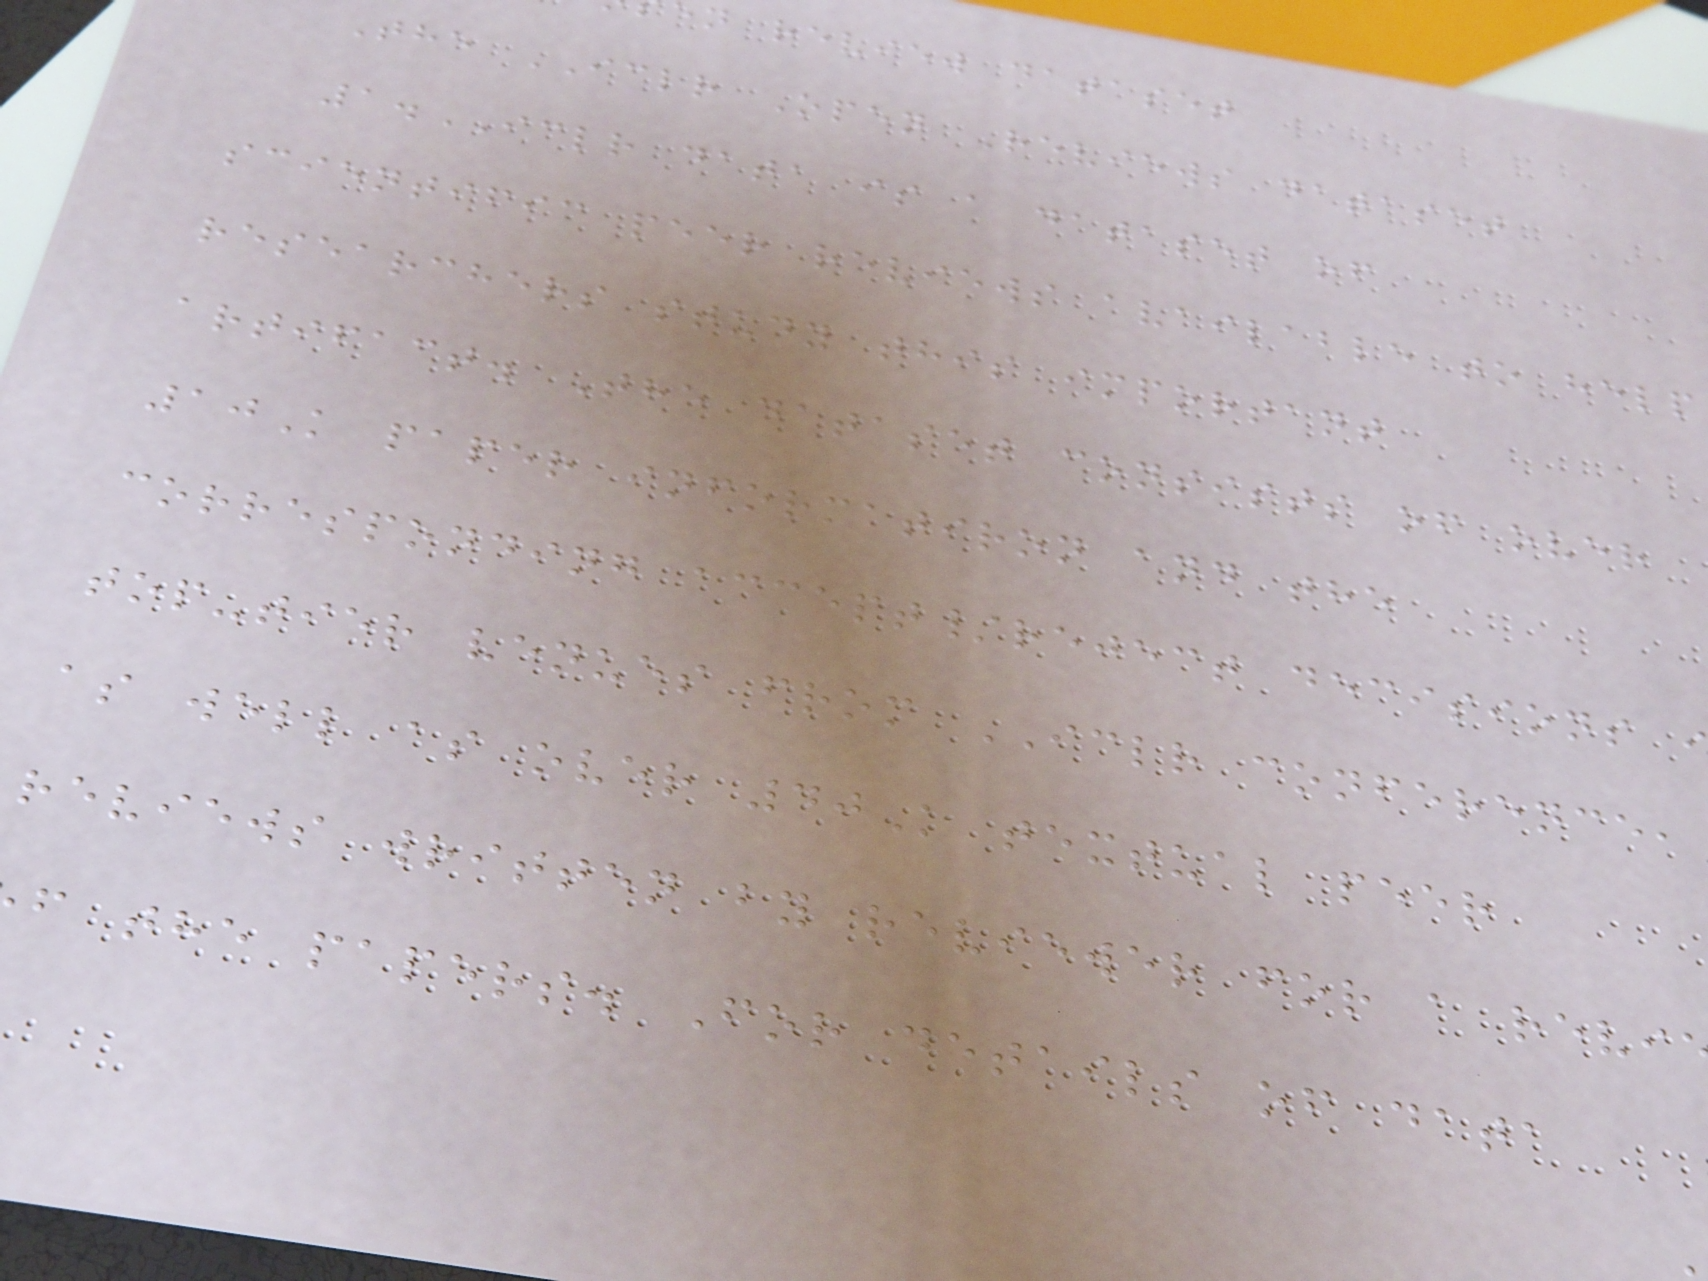n review dataset
The ICLR Open Reviews dataset
1.ICLR data is a dataset of
scientific peer reviews available to help
researchers study this important
artifact. The dataset consists of over
10K paper informatiron and the
corresponding accept/reject decisions
top-tier venues from ICLR conference,
as well as over 40K textual peer
reviews written by reviewer for a revi
f the papers. For details of data
